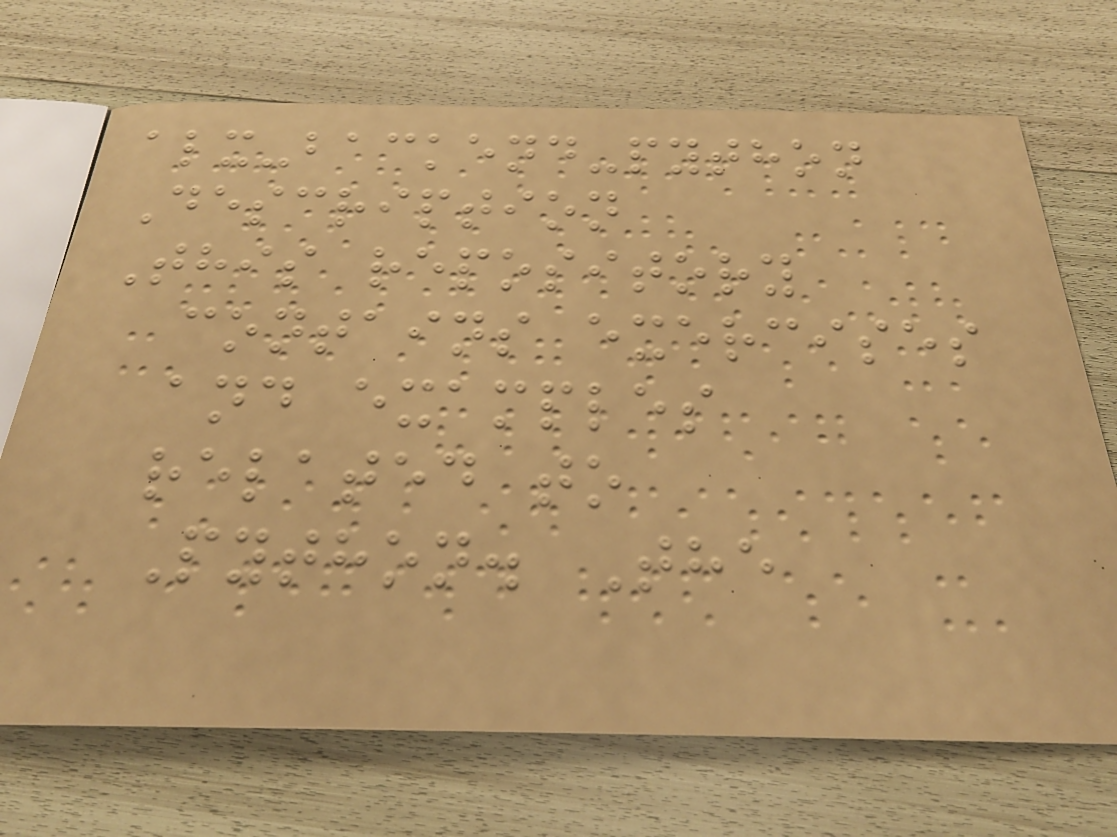alx-backend-python
Description
This repository
contains exercises
and examples
related to
Python. The
